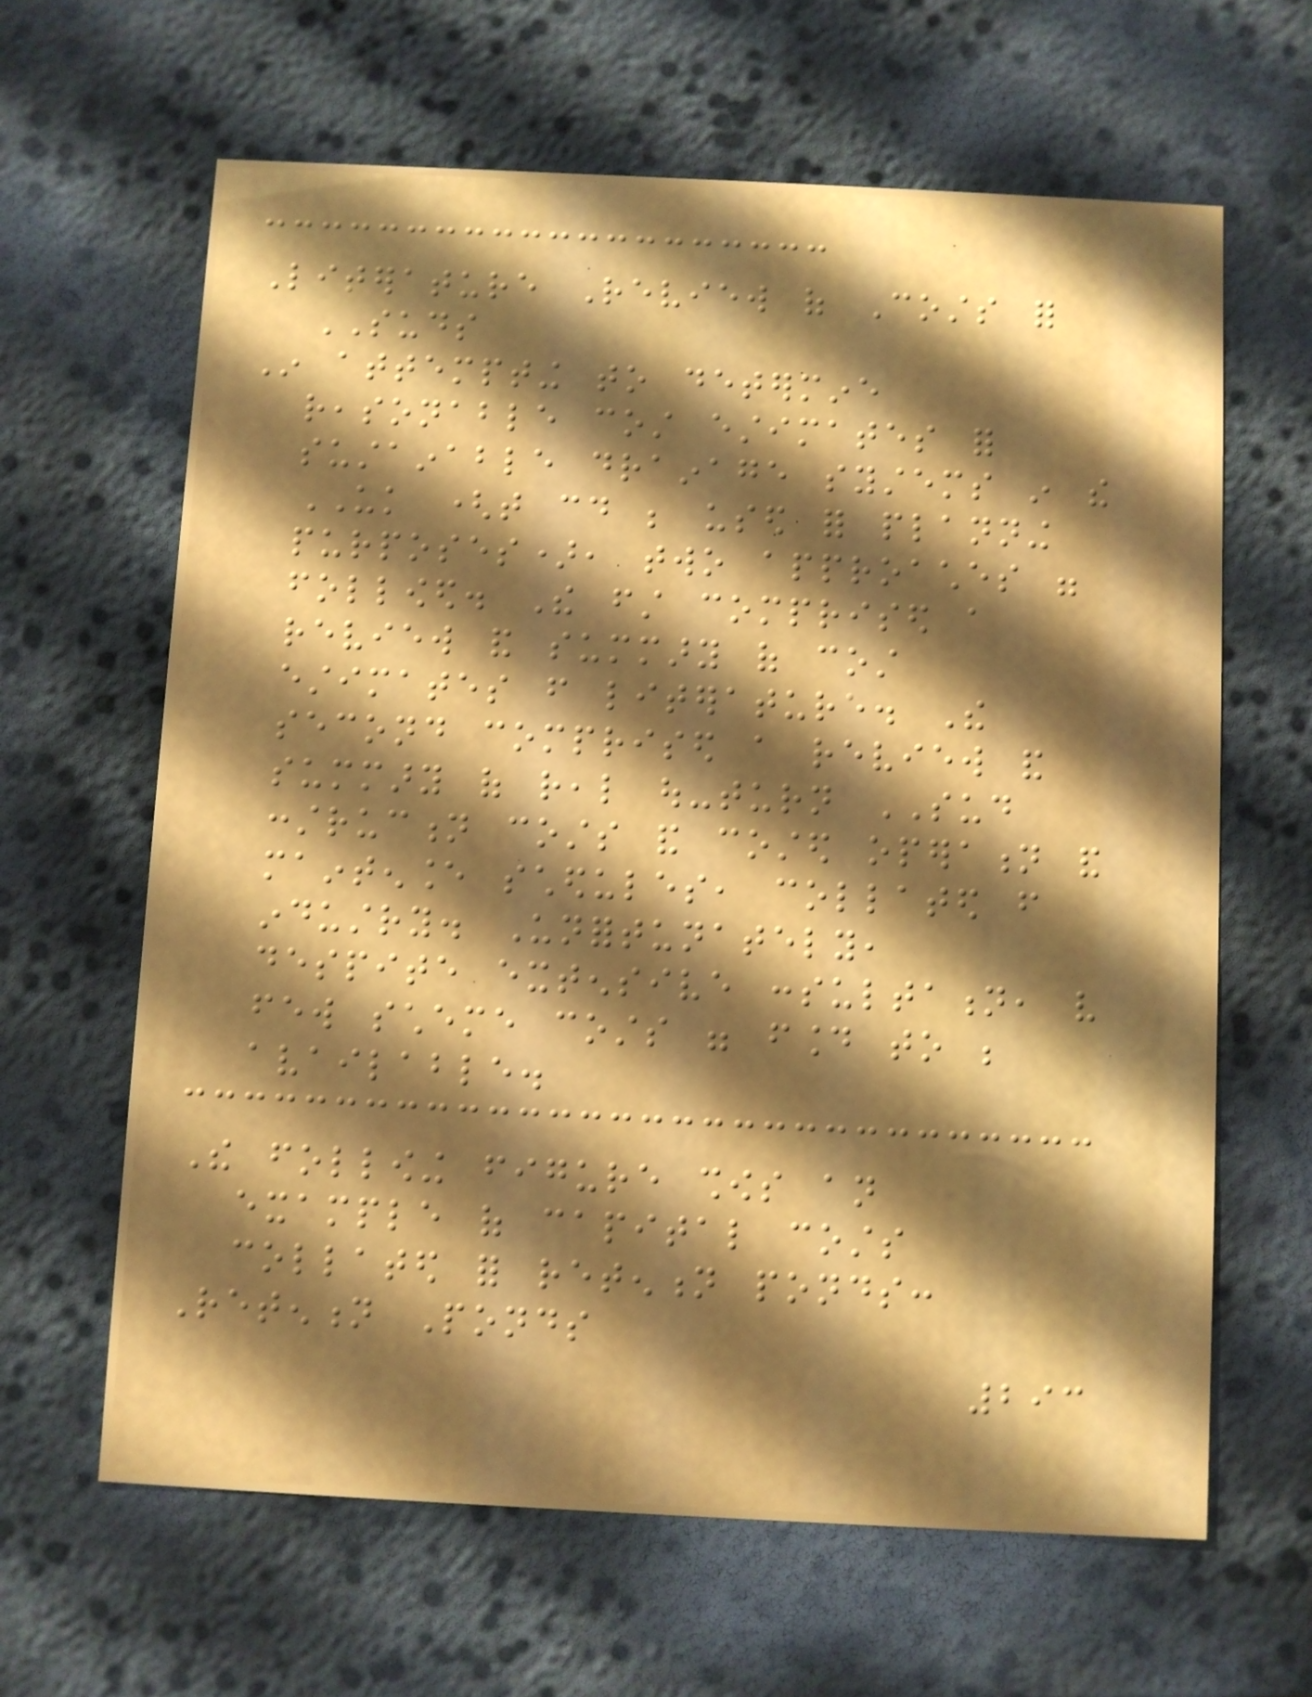Literature Review of Costs for
SUDS
In attempting to determine
reasonable cost estimates for
sustainable drainage systems in the
UK (that could be used for planning
purposes), two approaches were
followed. The first comprised a
review and summary of cost
estimates from literature. The
second comprised a review and
summary of real out-turn SUD
construction costs and costed operation and
maintenance schedules, collated from
industry. Unfortunately,
despite extensive consultation, very
few scheme costs were found to be
available.
The following figure shows an
example of capital costs
collated for retention ponds:
Retention Ponds
293
